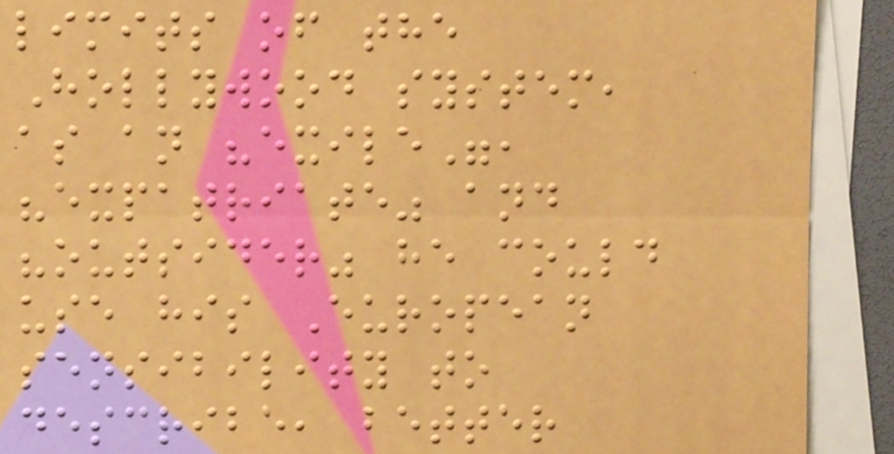limits of the
Hollywood system,
as an "exile",
"expatriate" and
"outsider" he could
use his European
sensibility to
describe, better
